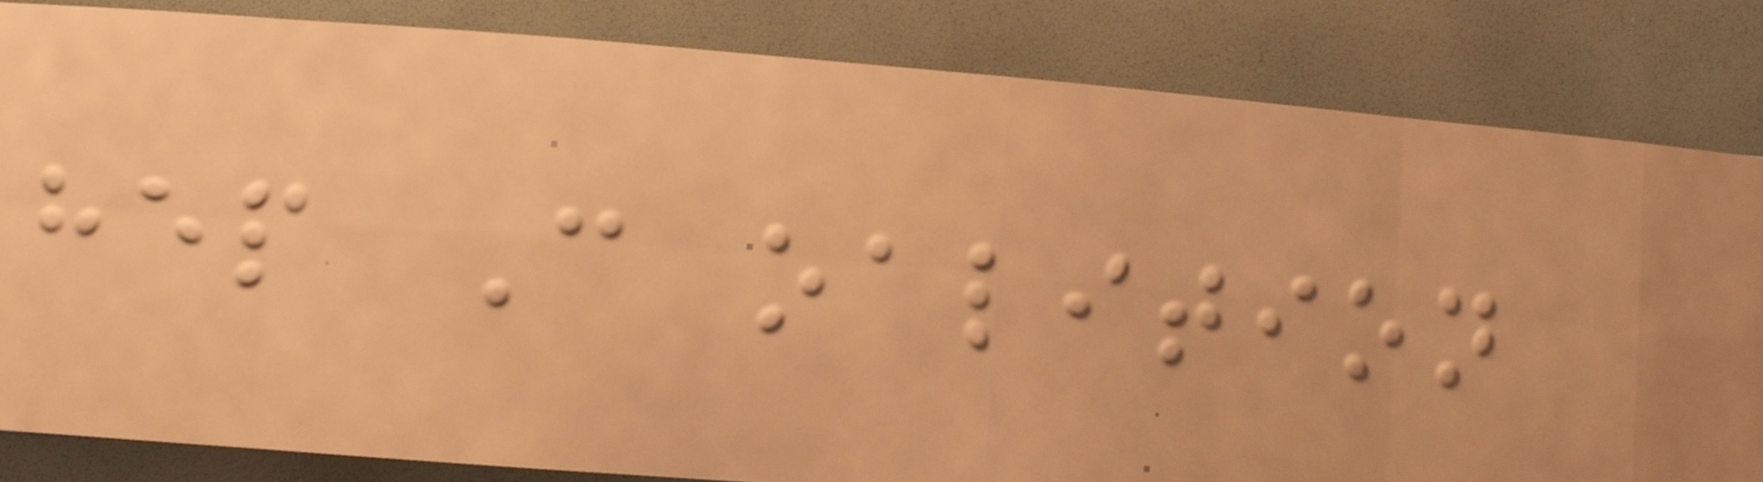hep C oalition
